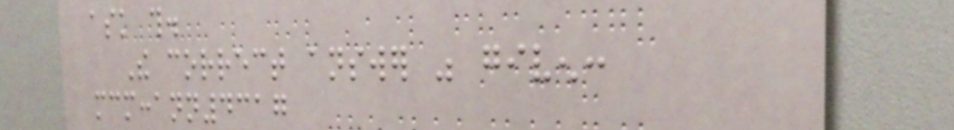ask this.
The correct answer was given:
mcmccann4317
